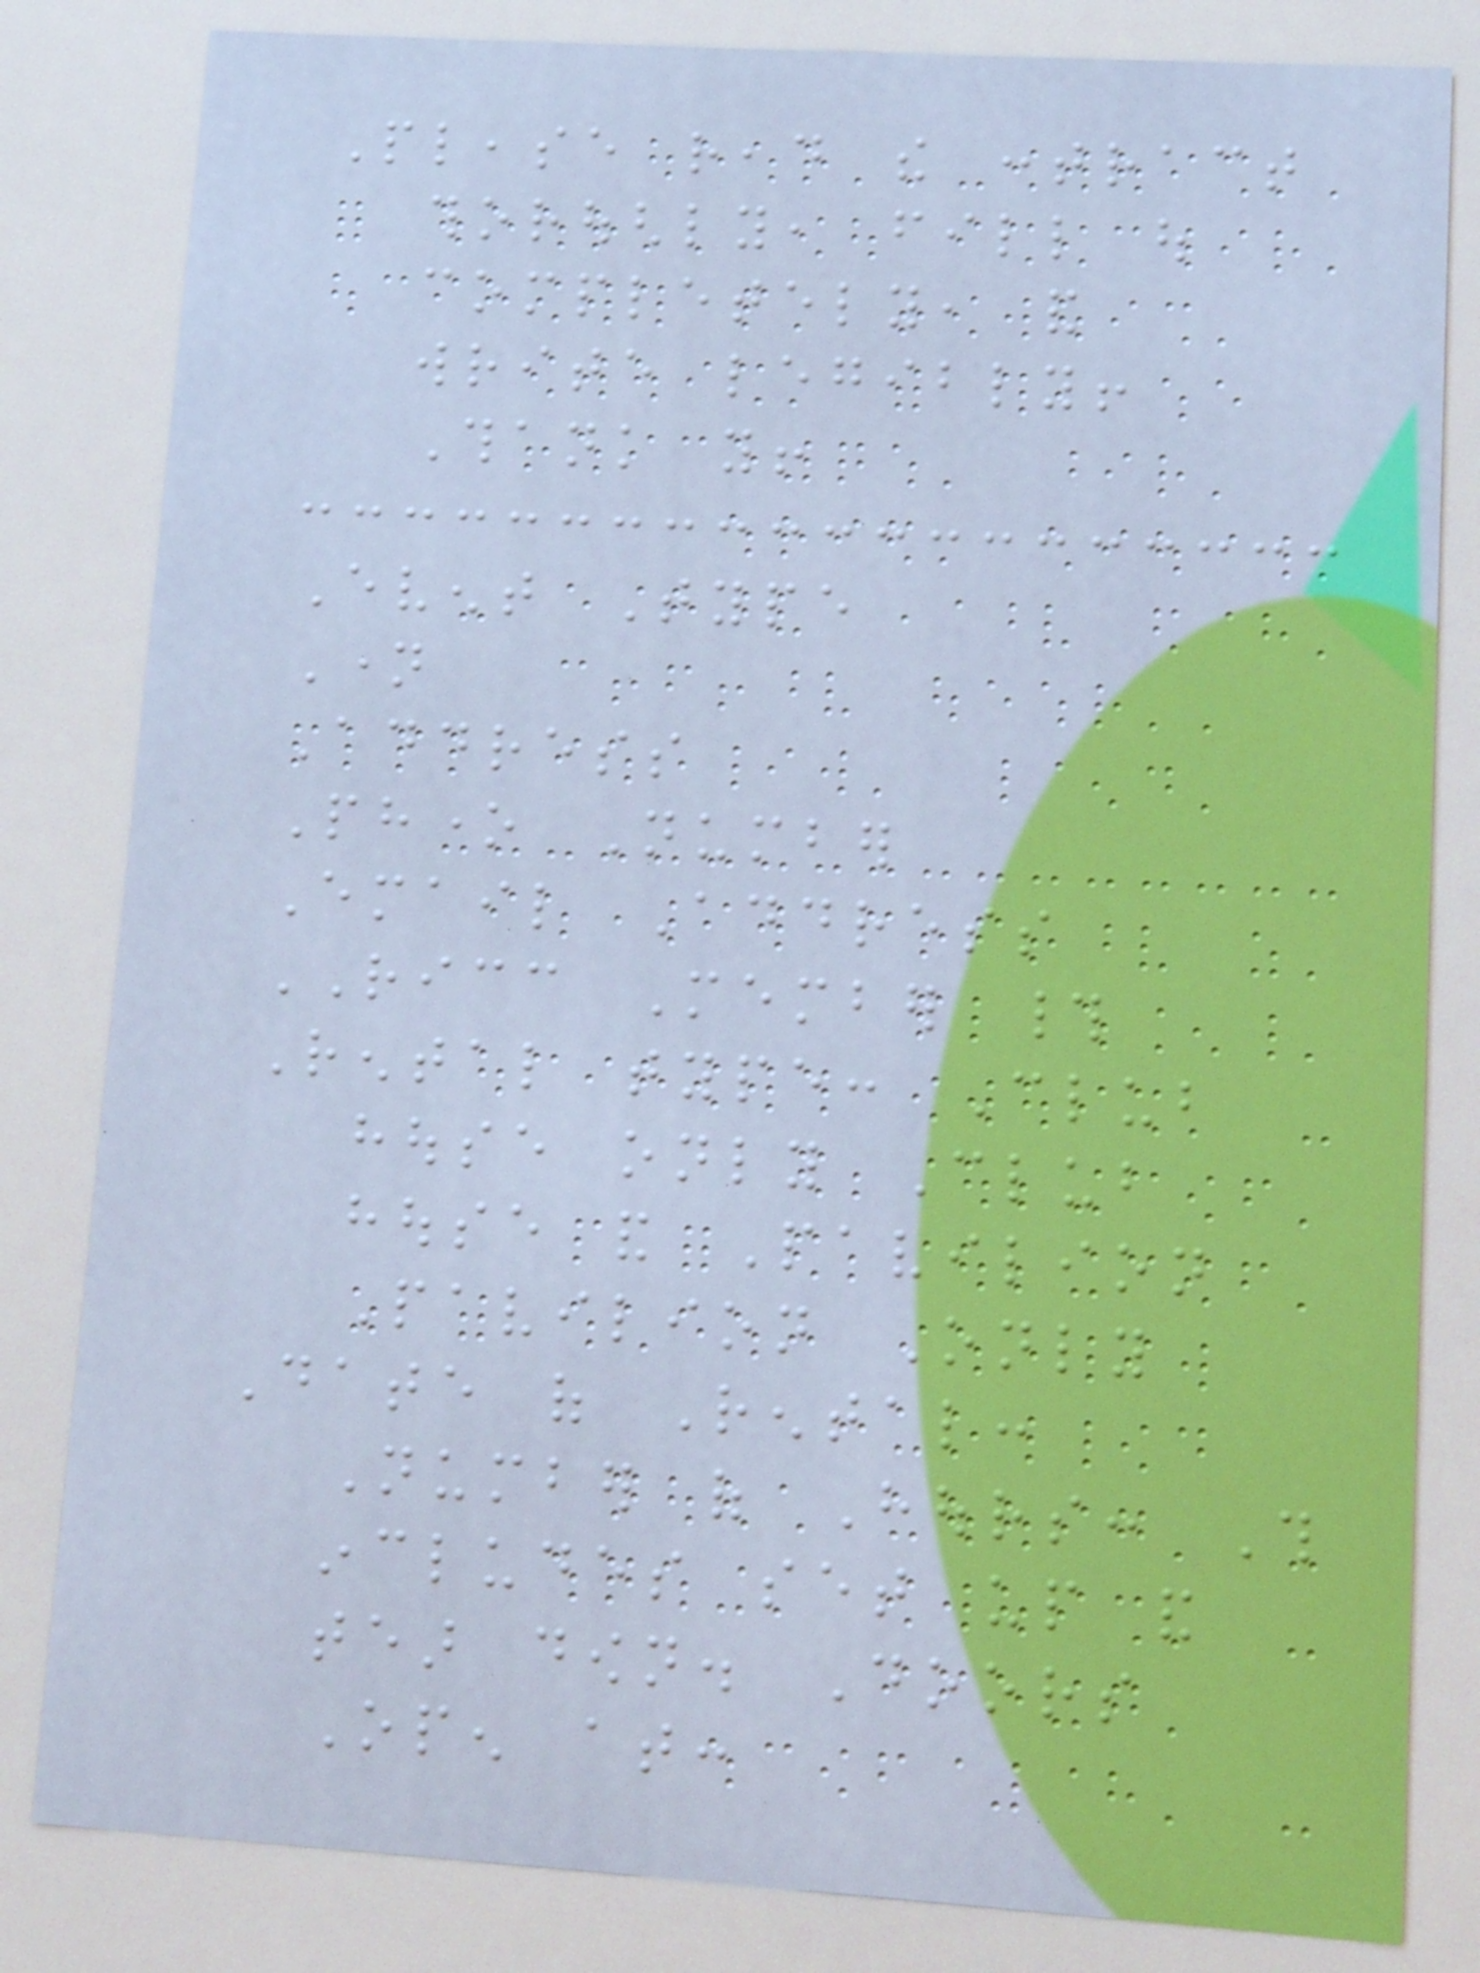Please read the contract
thoroughly, fill out
completely, and
write legibly!
Thank you!
Event Type
Name
Address
Phone Number
Email Address
RICC Member #
Rental type: Club
house only Club
house and Pavilion
Pavilion Only
Date of Rental:
Number of Hours: This
includes set up and
tear down. Doors
Open at:
